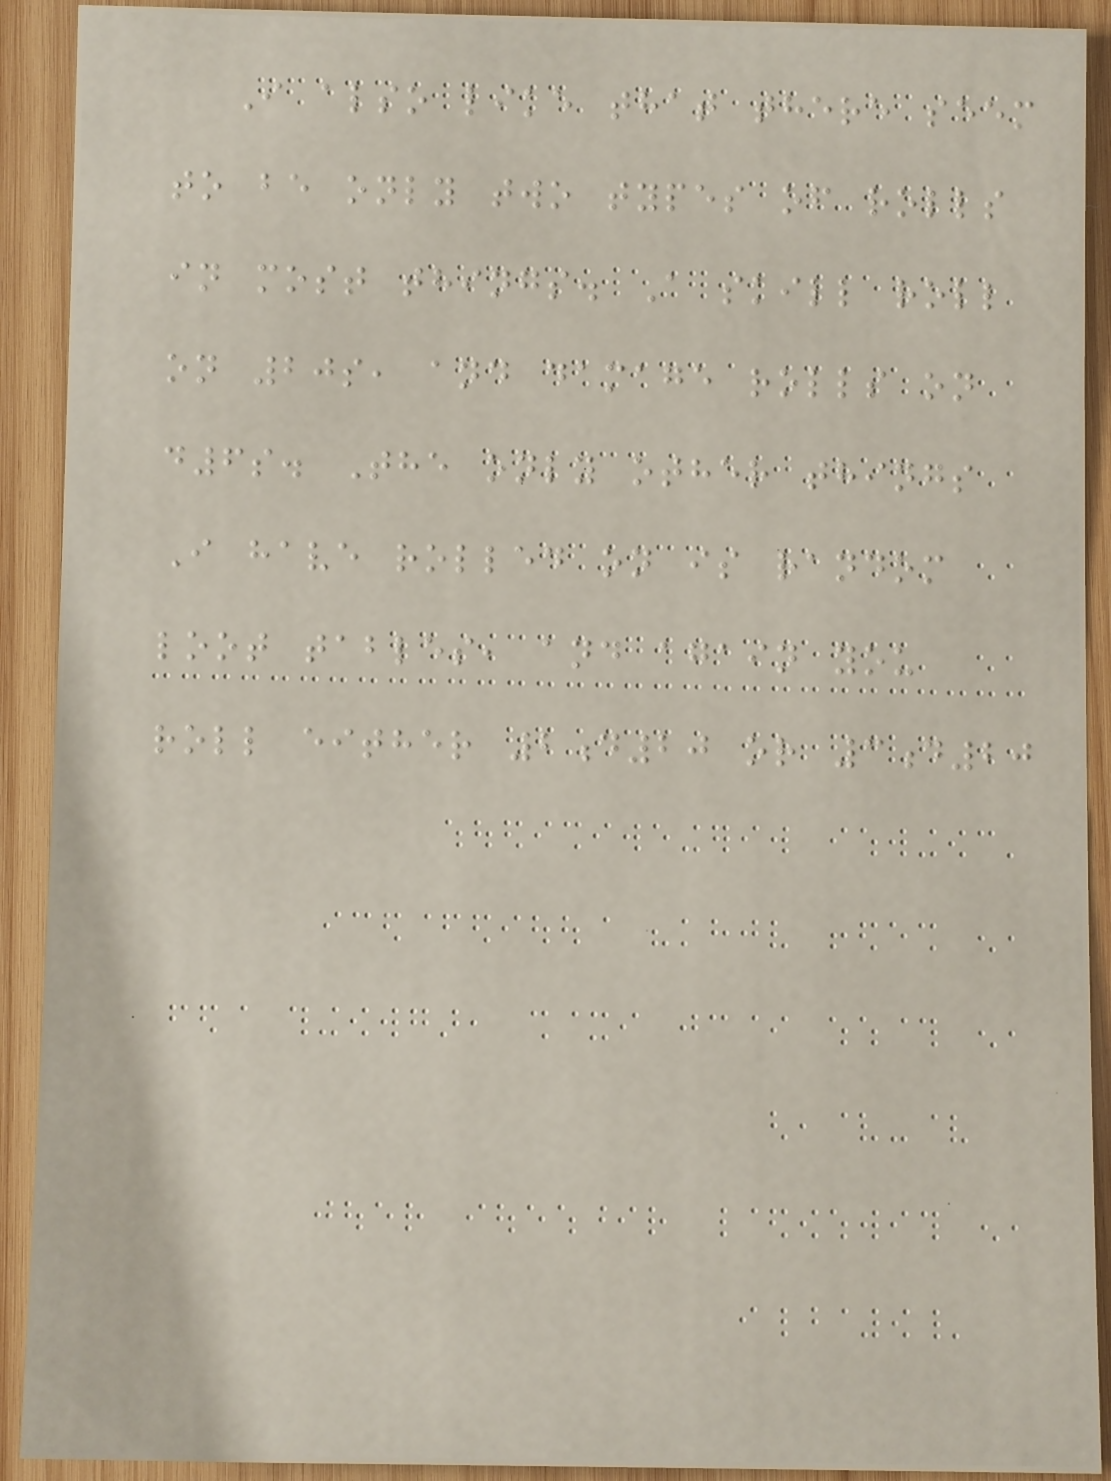I also like that there seem
to be only two types of rolls
in most things. A skill roll
on 20s, and damage rolls on
d6s. The only other things
I have rolled on is random
loot tables, and again you
roll either 2d20 or 3d20
